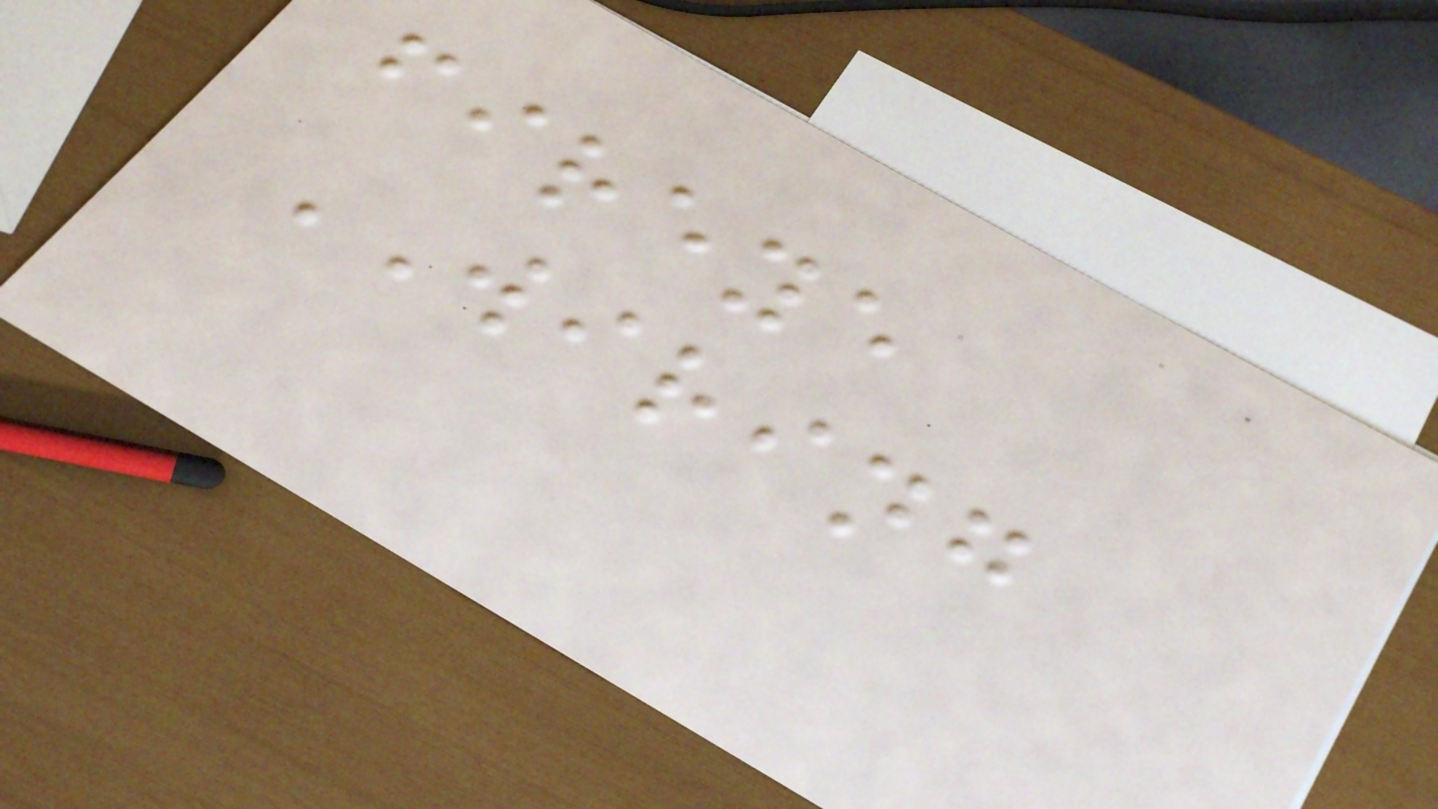fireye
WIRING
